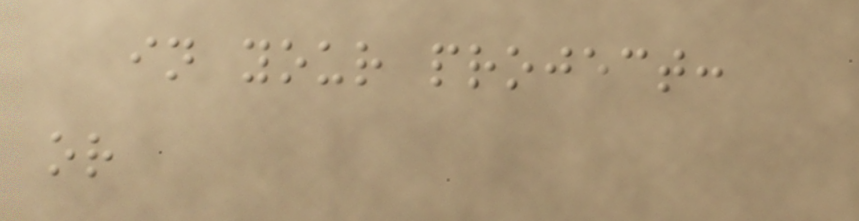in your project:
or
